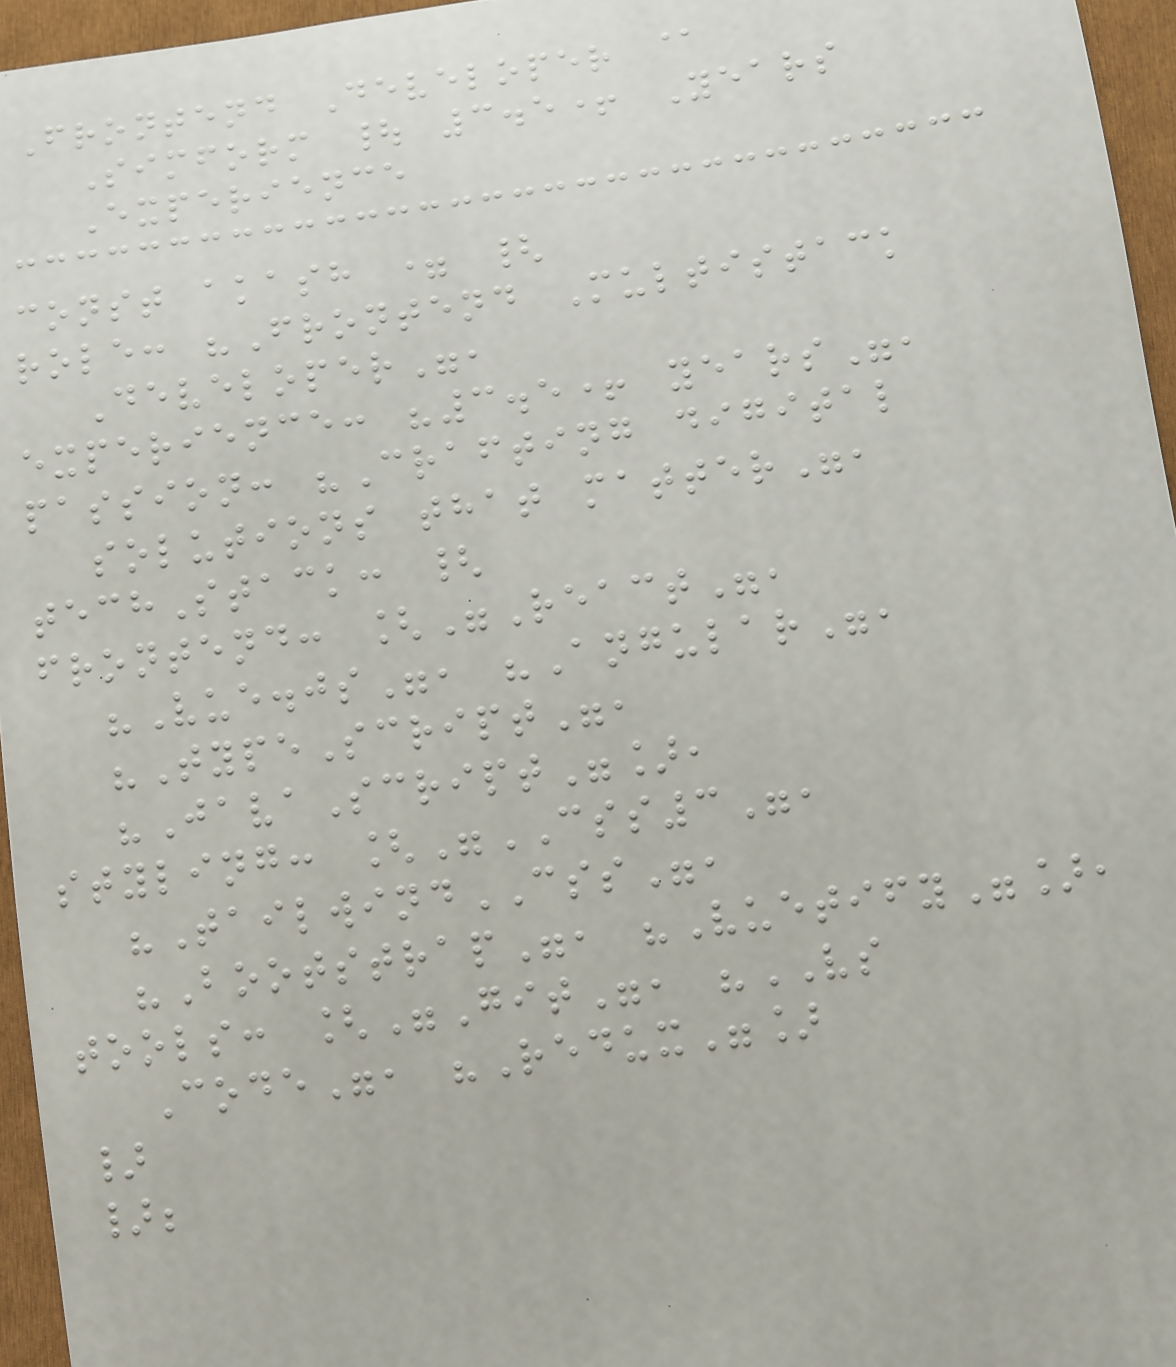Frontend Developer @
Simform | 3.5+ Years
Experience
const akash = {
role: "Frontend Multistack
Developer",
experience: "3.5+ years",
passion: "Crafting digital
solutions that matter",
techStack: {
frontend: ["React",
"Vue.js", "Angular",
"TypeScript",
"JavaScript"],
styling: ["CSS3",
"TailwindCSS",
"Bootstrap", "Vuetify"],
tools: ["Git", "VS
Code", "Redux"]
}
};
